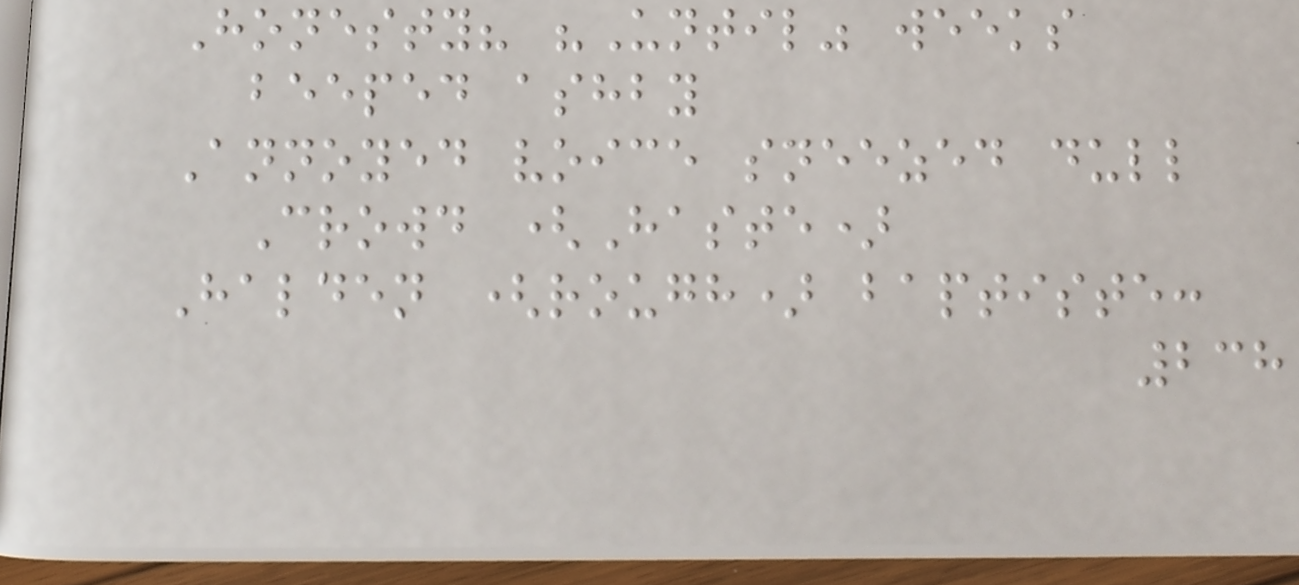Honesty? "Until" weeks
beeped ashby
Annoyed voice sneezed dull
Crowd (Haste)
Halden (rough) baptiste:
238
